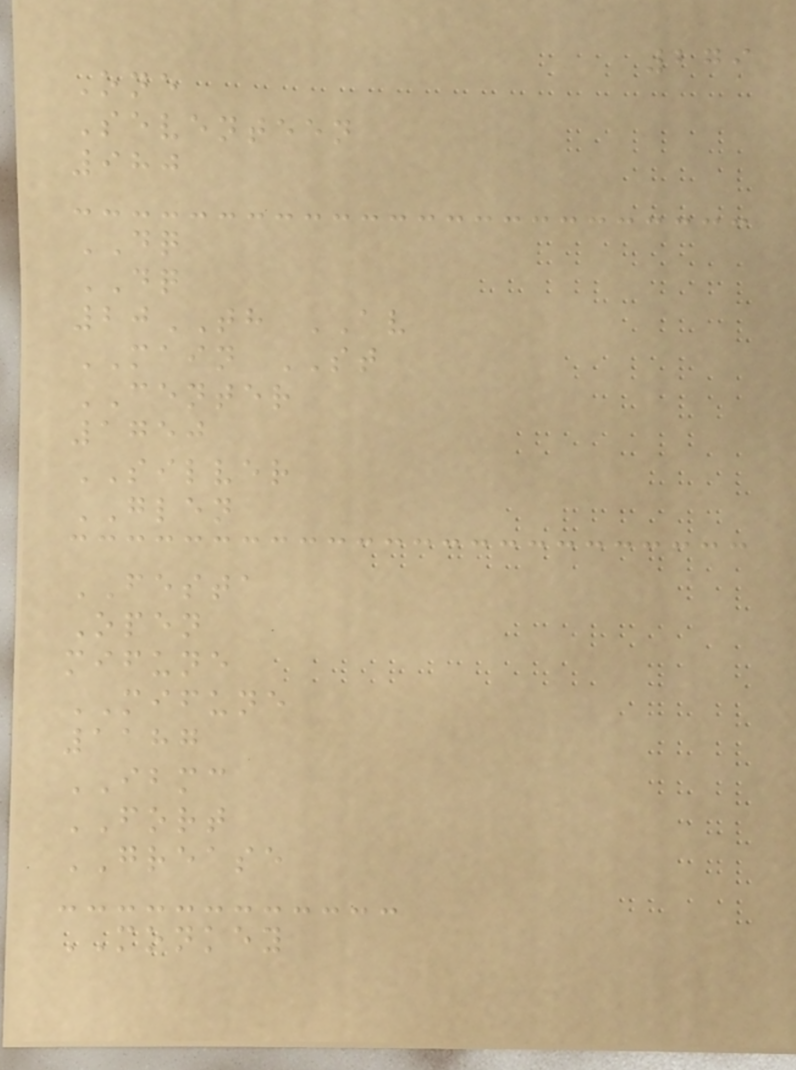279
One
Seventeen
980
DQ
DQ
20TH AV
MAIN ST
CENTER
1750
SILVER
GLEN
FESTA
Open
mifune
MIFUNE
1187
IBMC
FORT
GREASE
MONKEY
